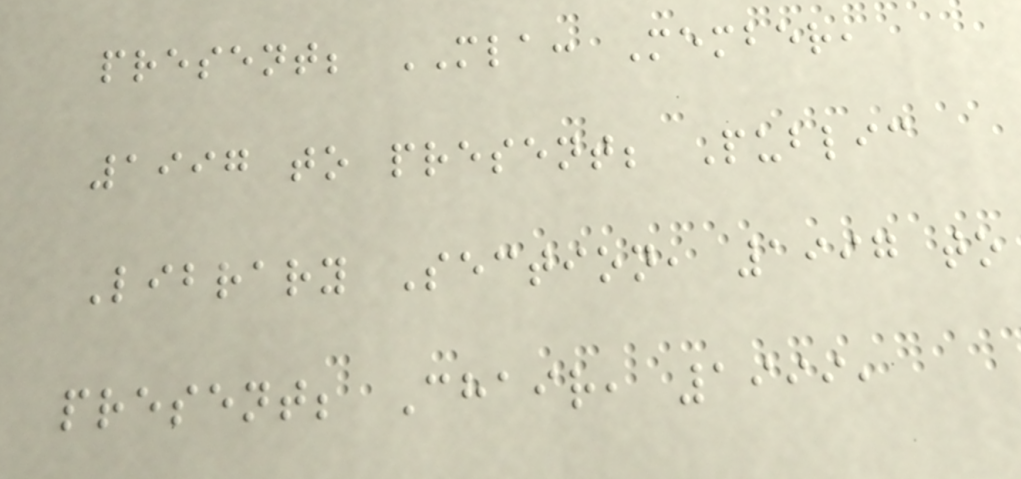present; MLA: Member,
1997 to present; Public
Library Section, 1997 to
present; Chair, 1999,
